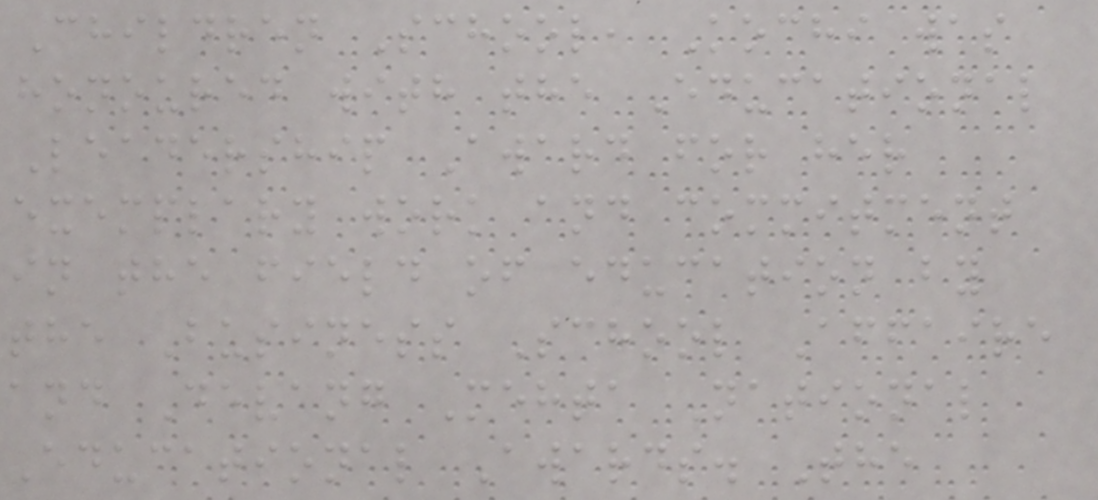Children School, Kochi was
honoured with the Educational
Leadership Award for her
exemplary work and commitment
in the field of education by
the Business School Affaire
and Devang Mehta National
Educational Awards. The
